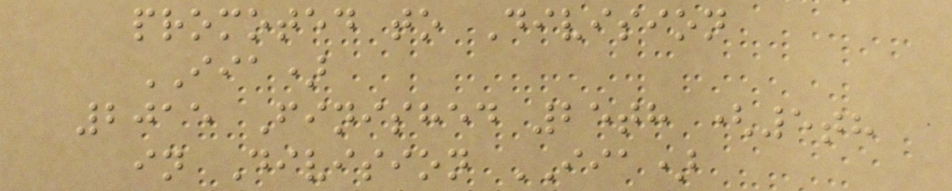promoted to Division
IIA)
2015 Finished 25th (5th
in Division IIA)
